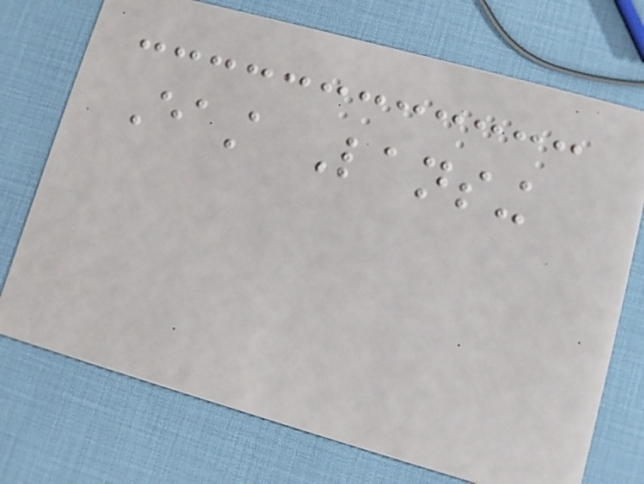East Lansing
